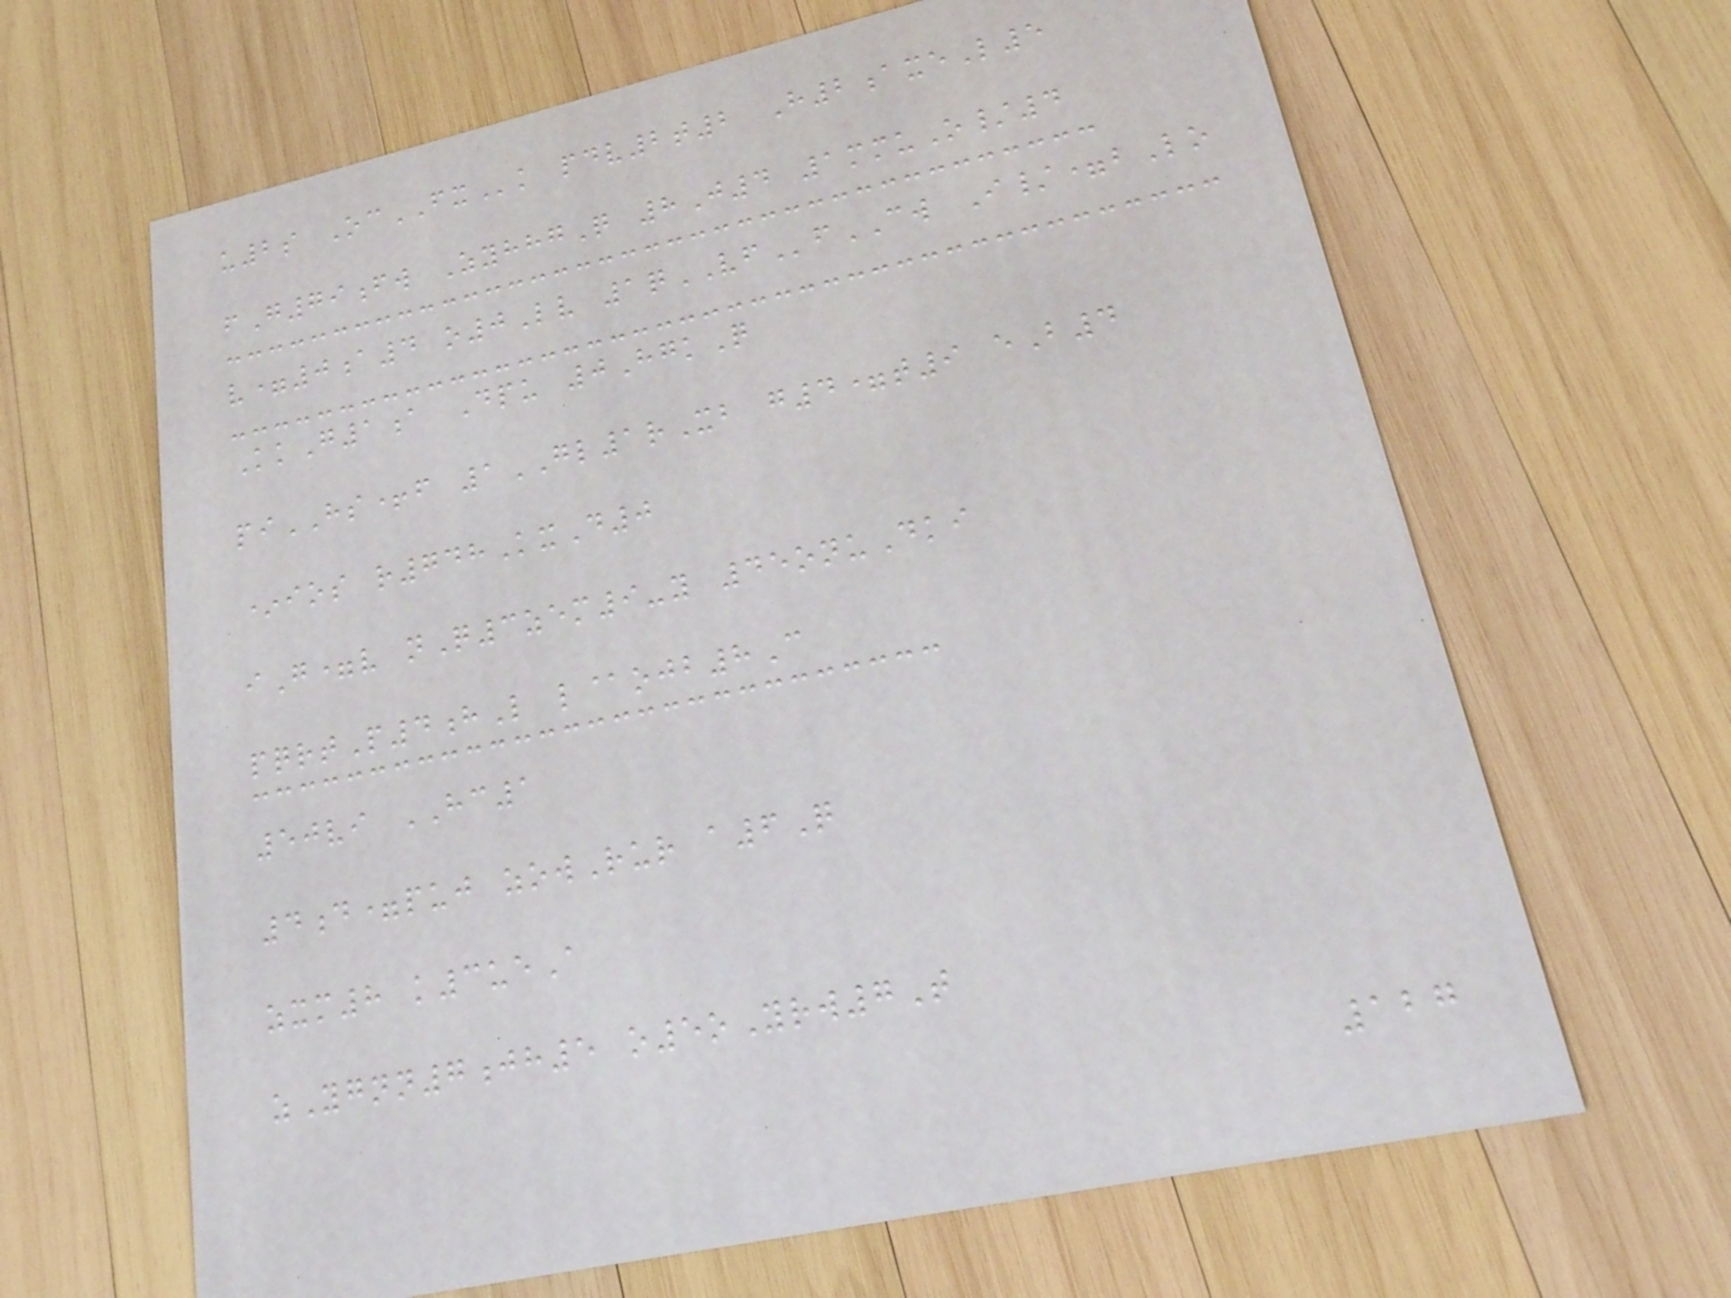u2s OcFXk pdv2t2 H2axeL5
fG79fw ZyhhgQ 8J4 1mmuO/4
v=0a4 o0Lv 1qVFfCW I/=bLo
KkG1a Dpu 0HgkQ
piHS+f 1GL1rXb g4=t9 eB4
*ios r748KxD0
iG=v nQ3zem9-y 45onuDki
pqrtP4hL l@ojb8C
50vi HC1
4d=puj zowRur a6Q
zxm8 k3ueA
zYgnn7jh5 o5oYrw7T
127
